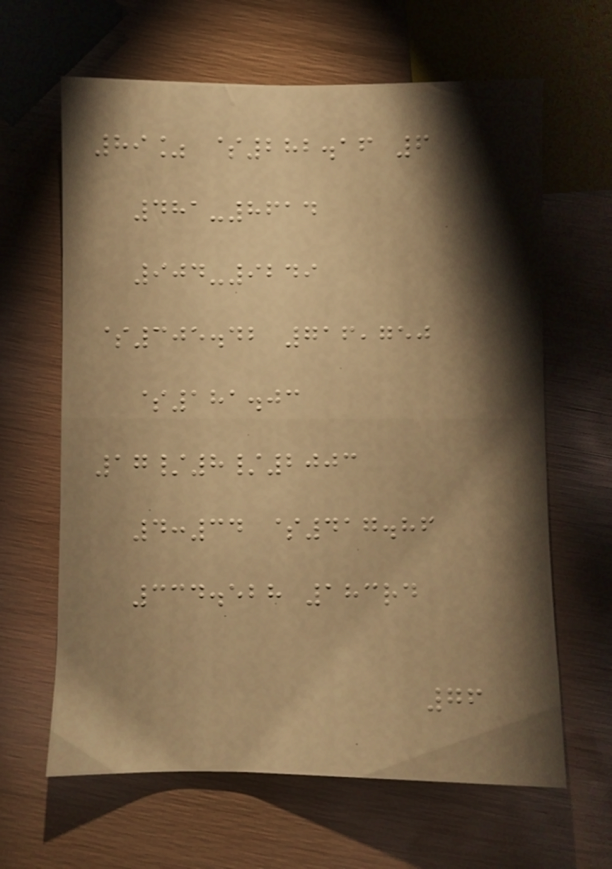89% $282.16 6
481-8614
904-9249
$305.42 716,750
$181.03
17/8/2003
4:34 $417.86
334.528 183rd
76
